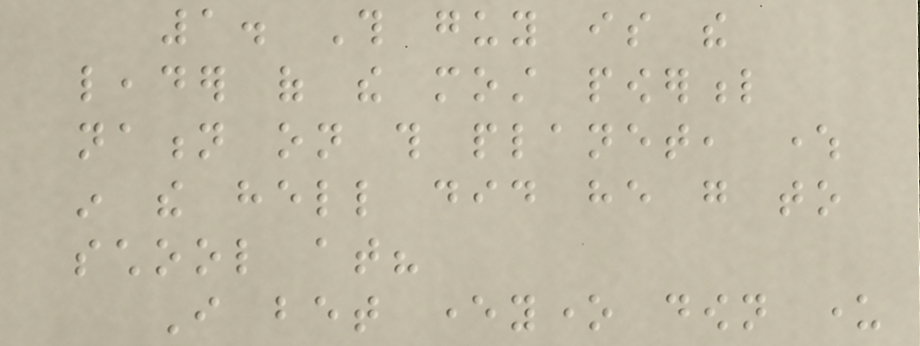1. This guy is the
leader of the most powerful
nation on this planet, where
in the hell did he go to
school at?
I bet everyone down under
